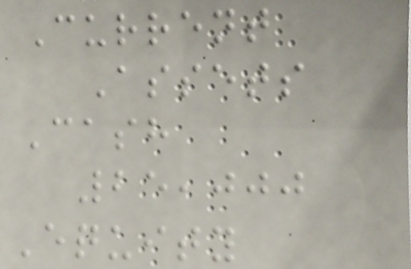Current
Assets
Cash
25,000
Equity
